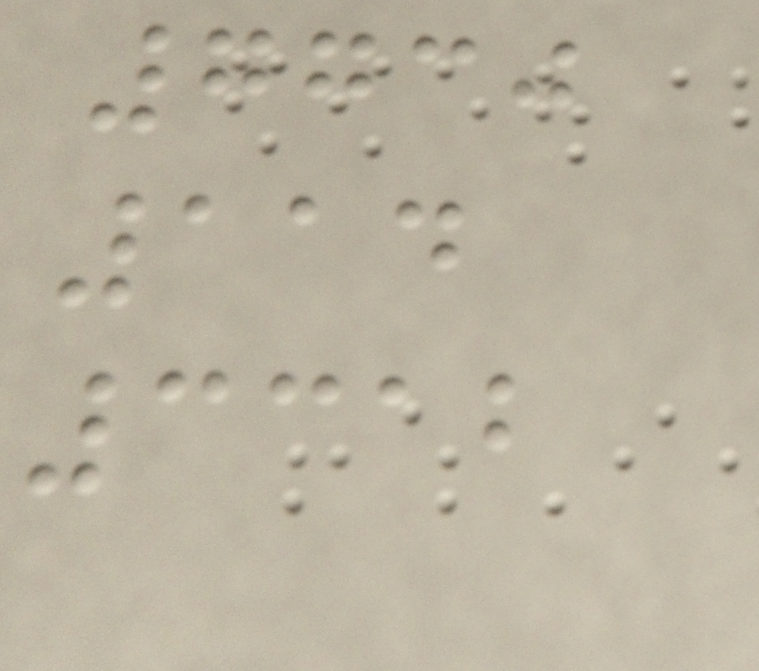7730
114
3312
